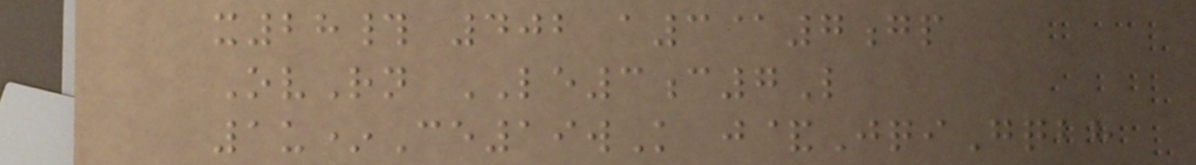x28# 402 a3@7gp
OvRn LE3c7L
1u*Ce19wK j&JqiGqbh
